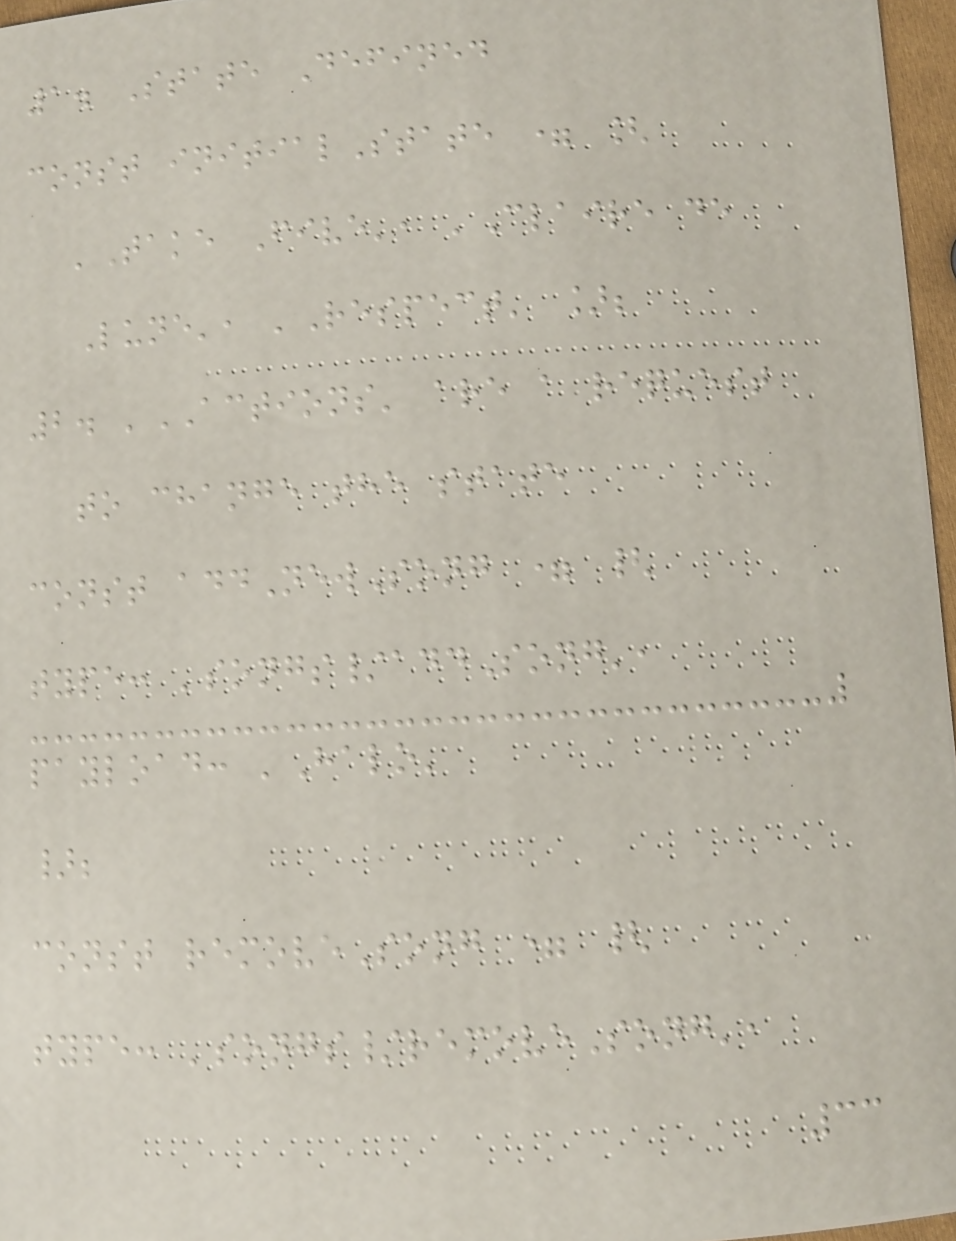1. State Defined
const initialState = [
'Take Five', 'Claire de
Lune', 'Respect' ];
2. 'ACTIONS' are a request
to change the state
const addNewSong = {
type: 'songs/addSong',
payload: 'Halo'
};
const removeSong = {
type: 'songs/removeSong',
33
